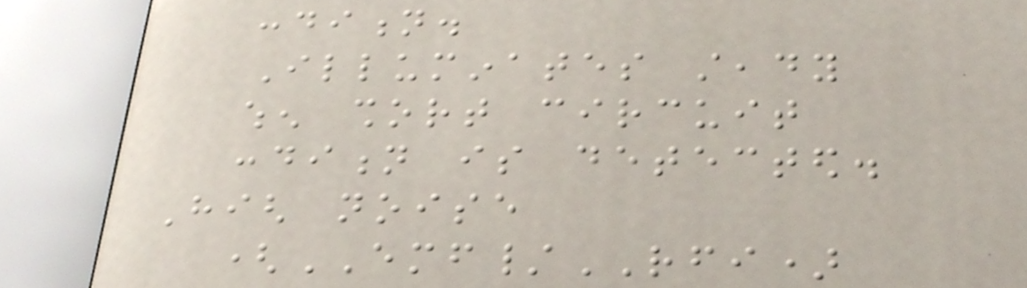condition.
Illuminates steady
when short circuit
condition is detected.
High noise
(EMF/RFI)
